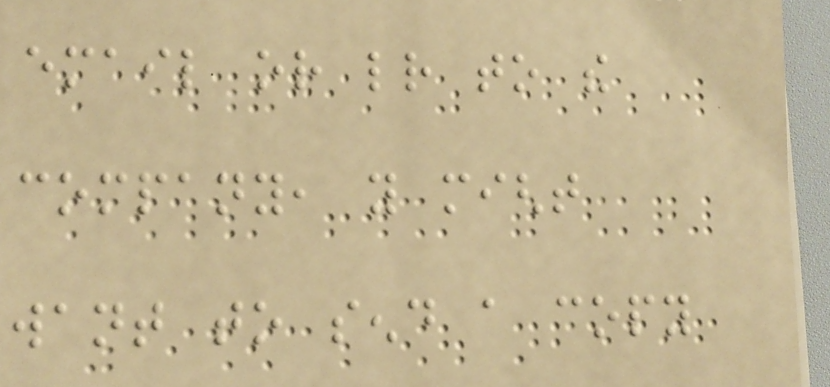email or letter to the
company, you might
want to send a copy
